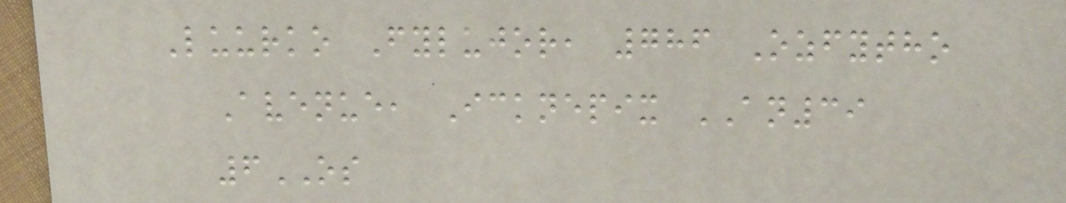Luurko Fylujor, 786 Ozfytho
Avenue, Icknepix AN39
6OS
